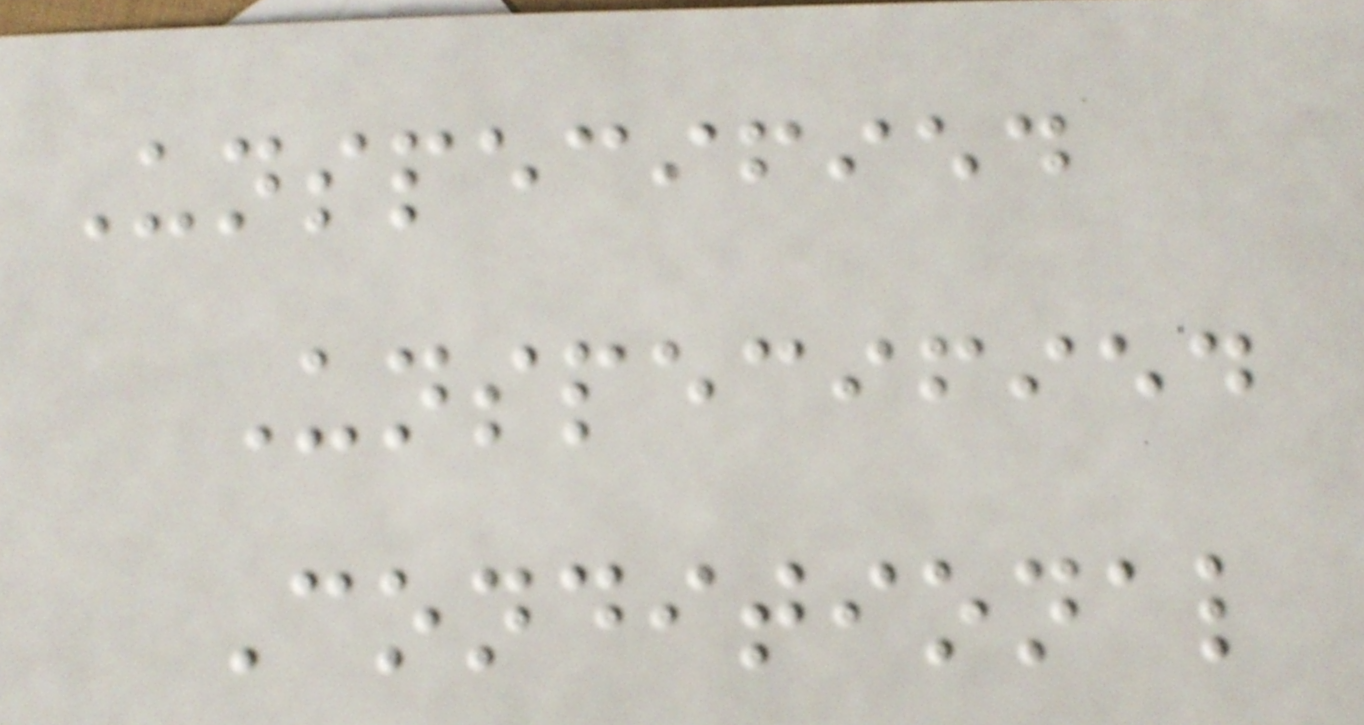Unspecified
Unspecified
Conditional
